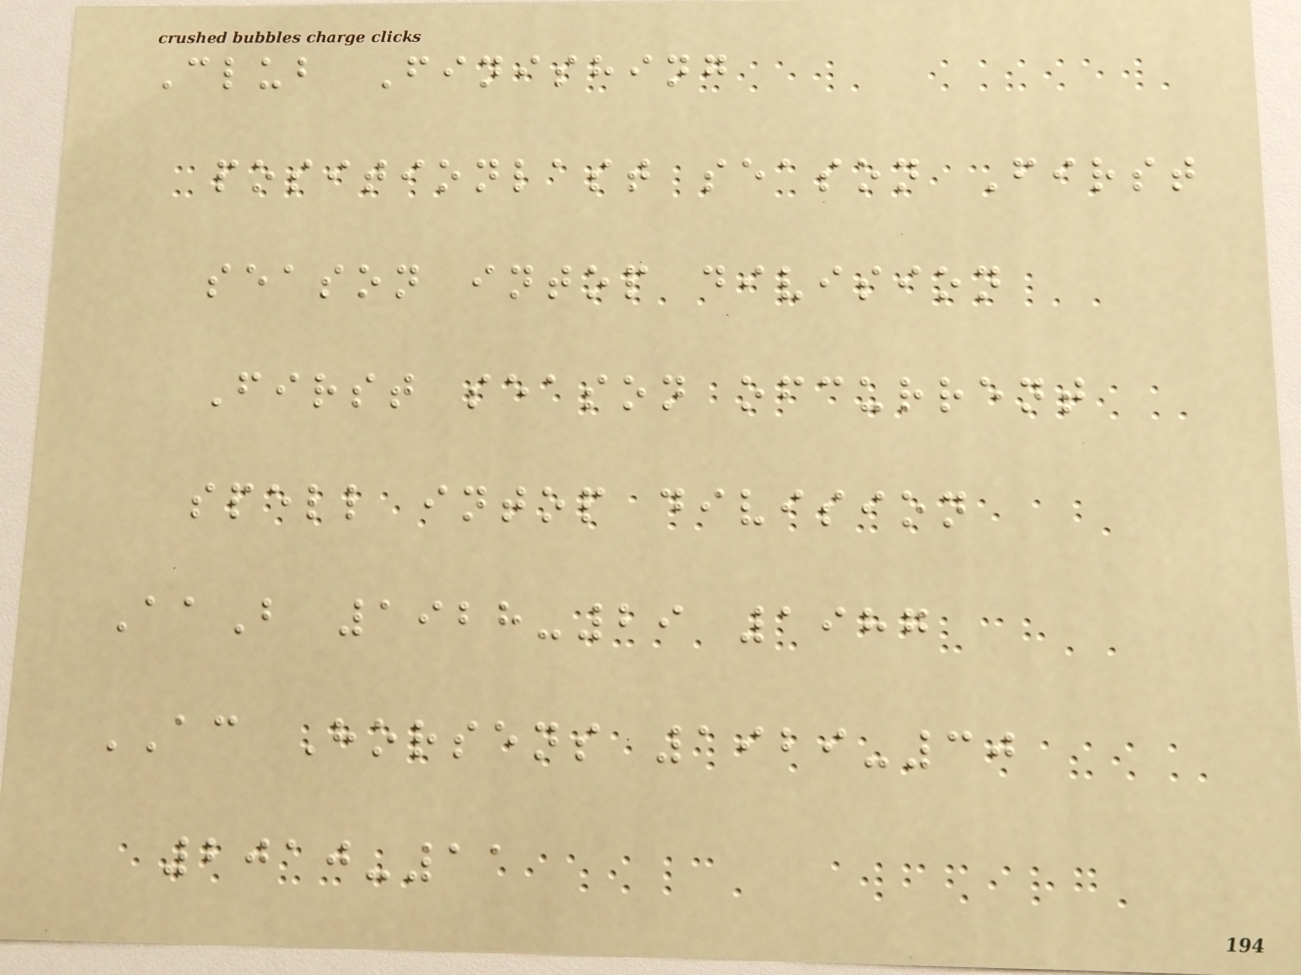Club Finishing
positionlast season First
season intop division
First season ofcurrent
spell intop division
AaB 1928-29 1987
AC Horsens 1929-30
2010-11
